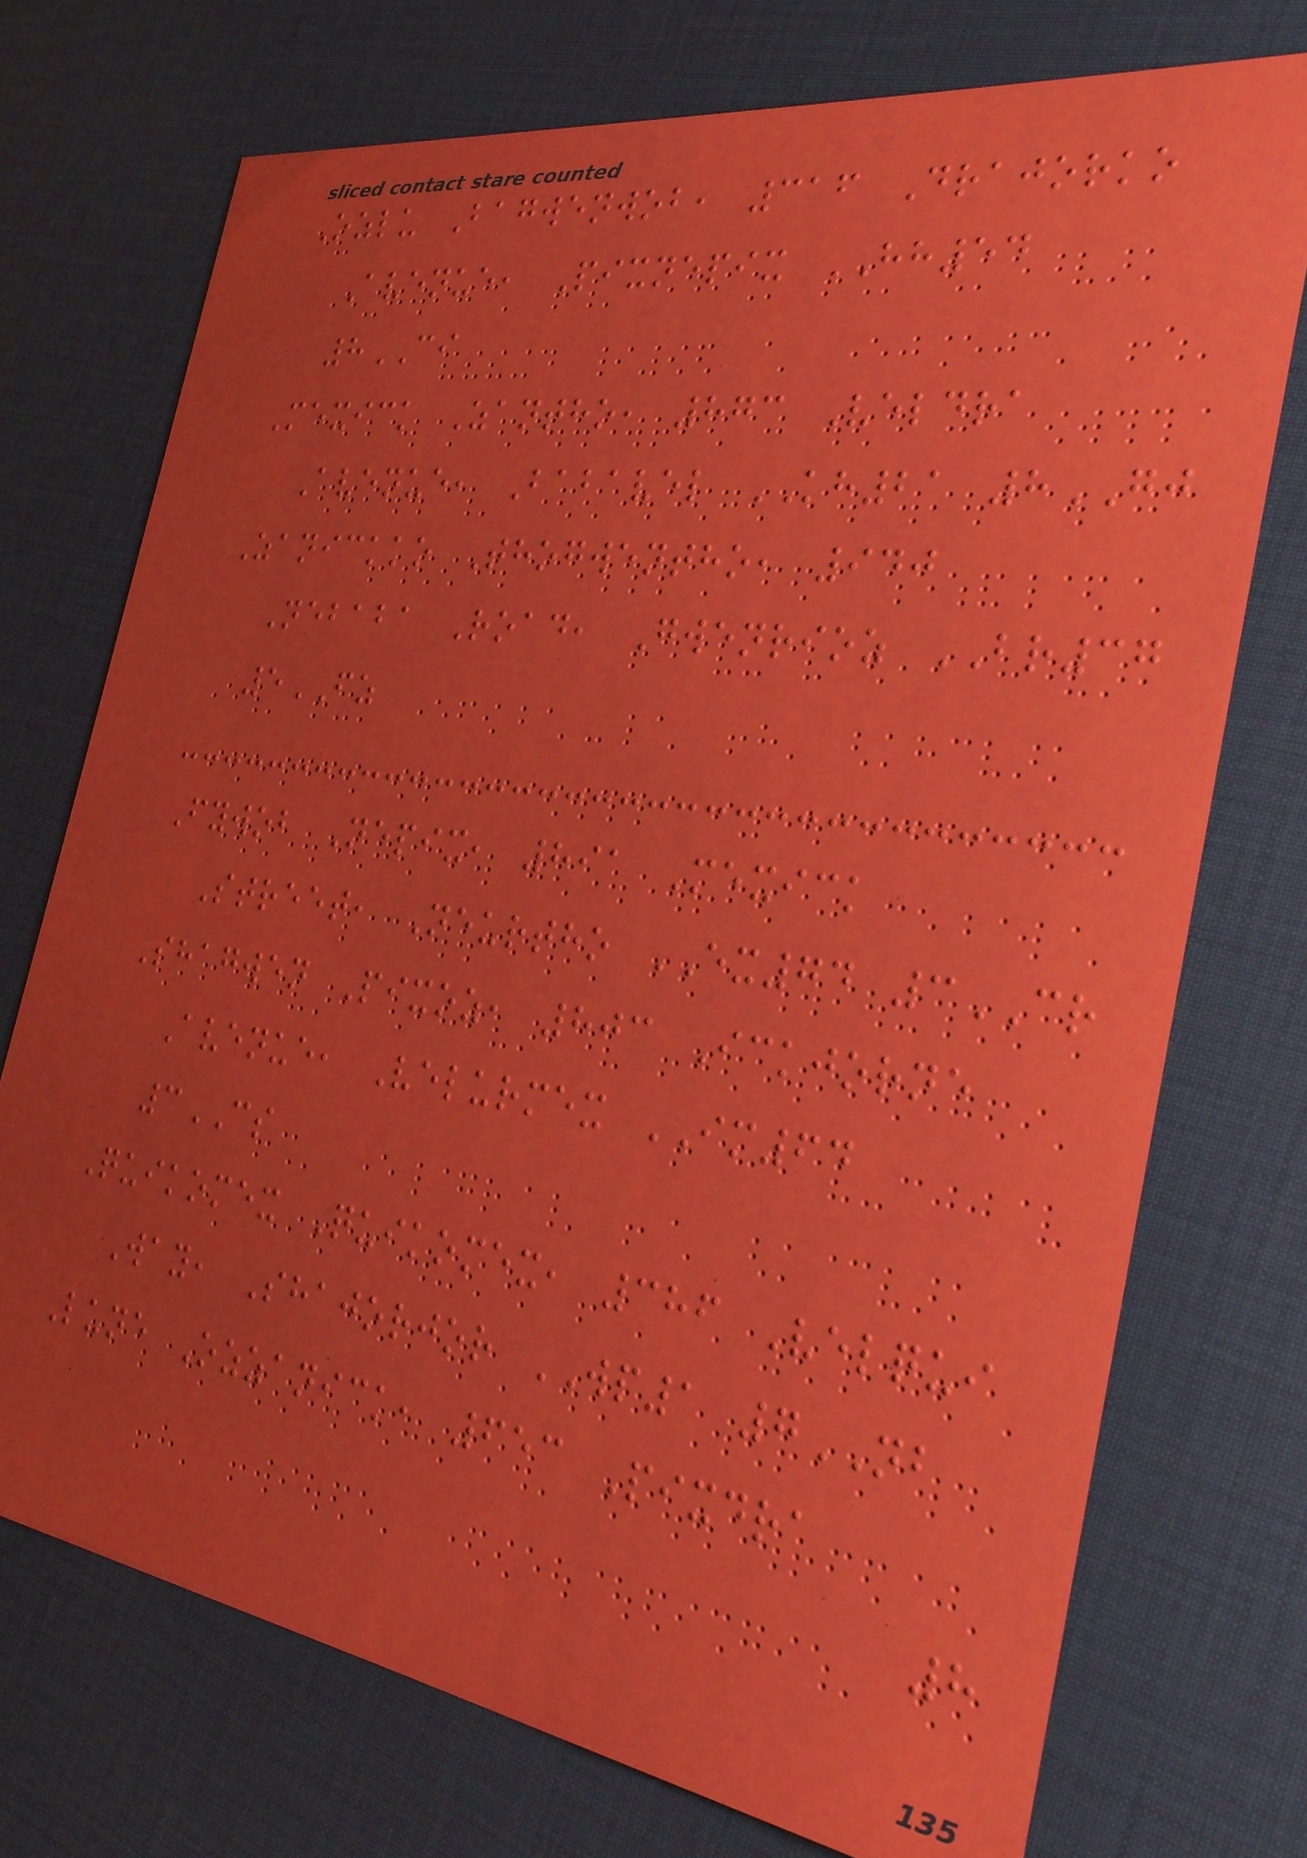Ozlu Bagwenwob, 316 Drajorko
Avenue, Pixnepix HH54
8CI
Mexick Zantho, 873 Veldra
Avenue, Babavel KH21 8GJ
Zanickko Thogwentho, 940
Nebaba Road, Gwenrioz BR37
5FZ
Fywob Nepix, 891 Mexick
Street, Neurtho EX74 3CR
Shagwen Pixoz, 803 Ickjorne
Avenue, Velurmex IM64
3CS
Quikomex Quikomex, 386 Velqui
Way, Shajorjor WP1 7NB
Lune Ozzanick, 653 Pixdra
8
